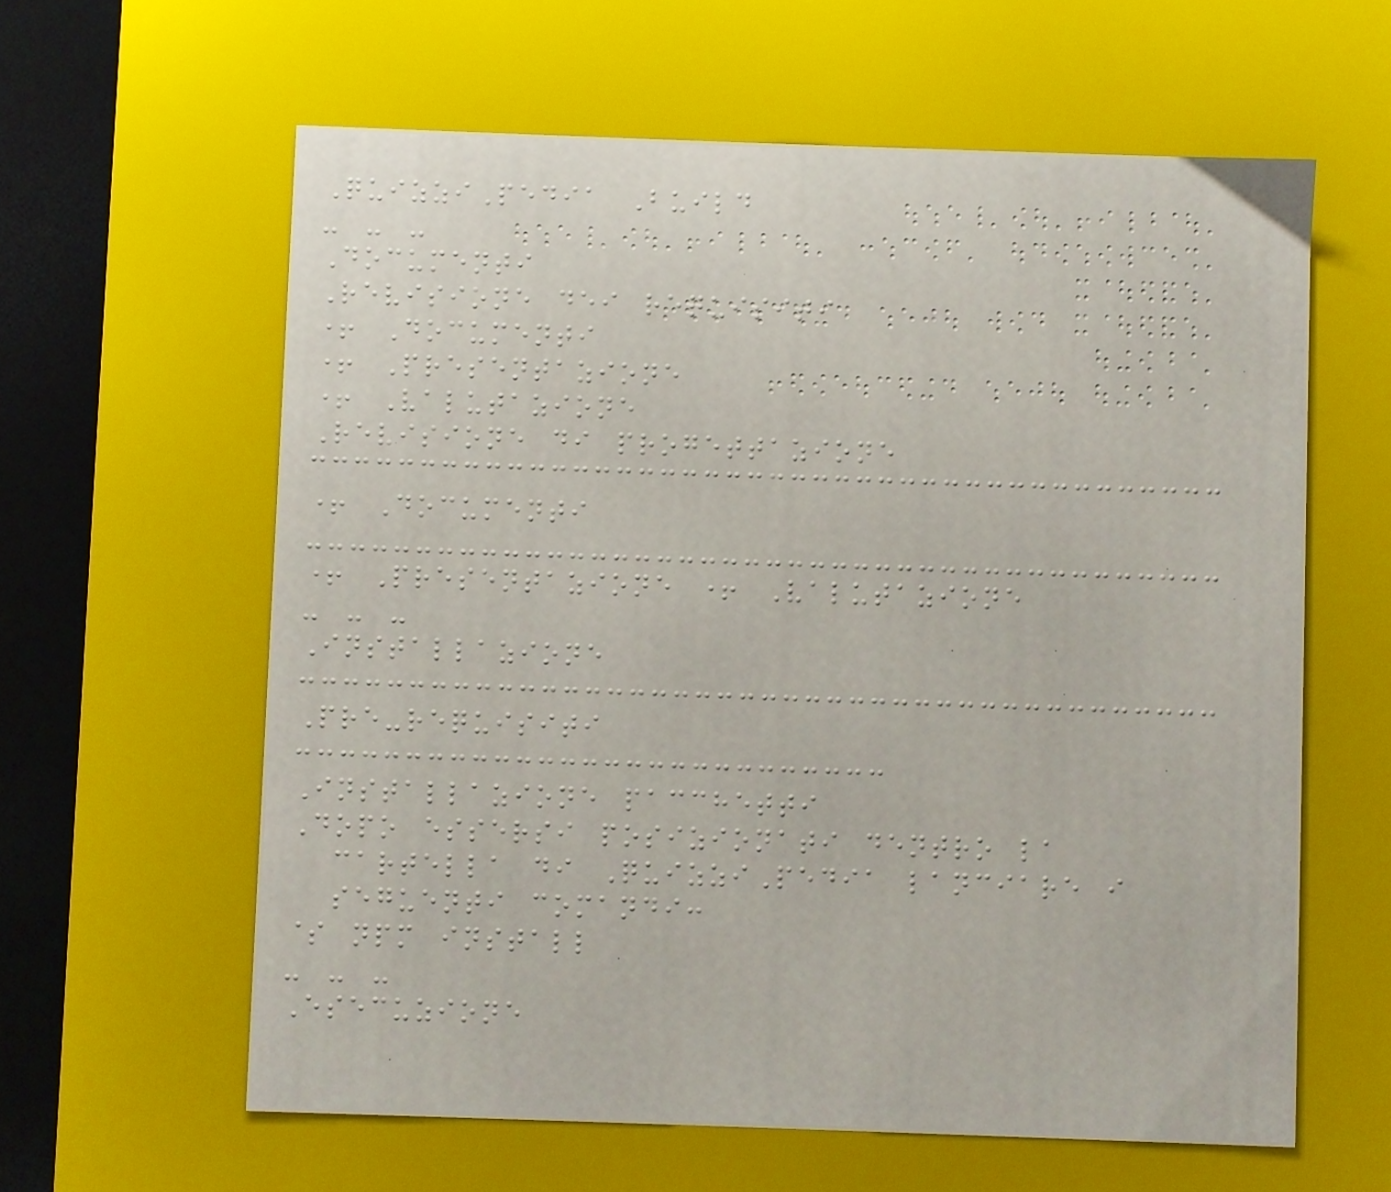QuizziPedia Build
- - -
Documenti
Revisione dei requisiti
+ Documenti
+ Presentazione
+ Valutazione
Revisione di progettazione
+ Documenti
+ Presentazione + Valutazione
- - -
Installazione
Pre-requisiti
Installazione pacchetti
Dopo essersi posizionati dentro la
cartella di QuizziPedia lanciare i
seguenti comandi:
$ npm install
- - -
Esecuzione
